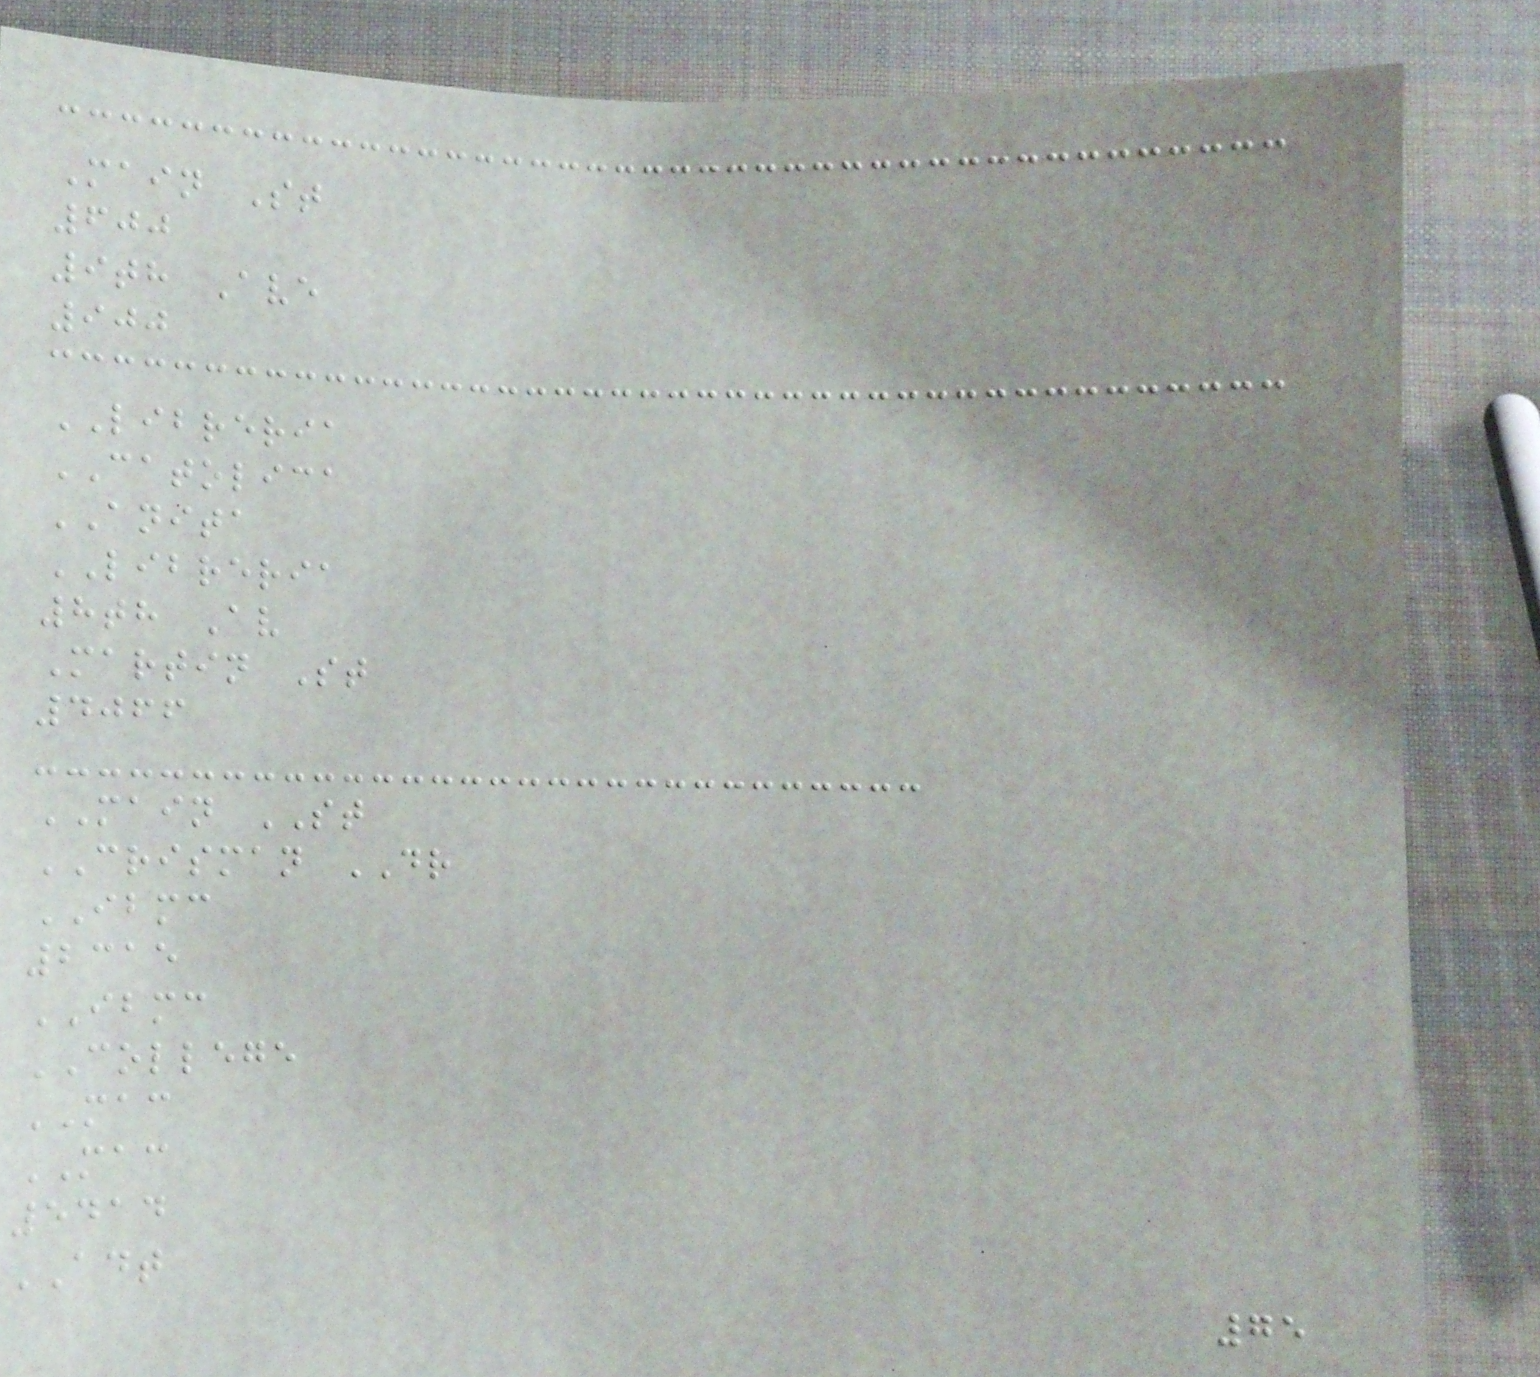Main St
600
9th Ave
900
LIBRERIA
CATOLICA
ANITA
LIBRERIA
8th Av
Martin St
4066
MAIN ST
CRISMAN DR
IBMC
2315
IBMC
COLLEGE
MAC
MAC
5414
ADT
75
